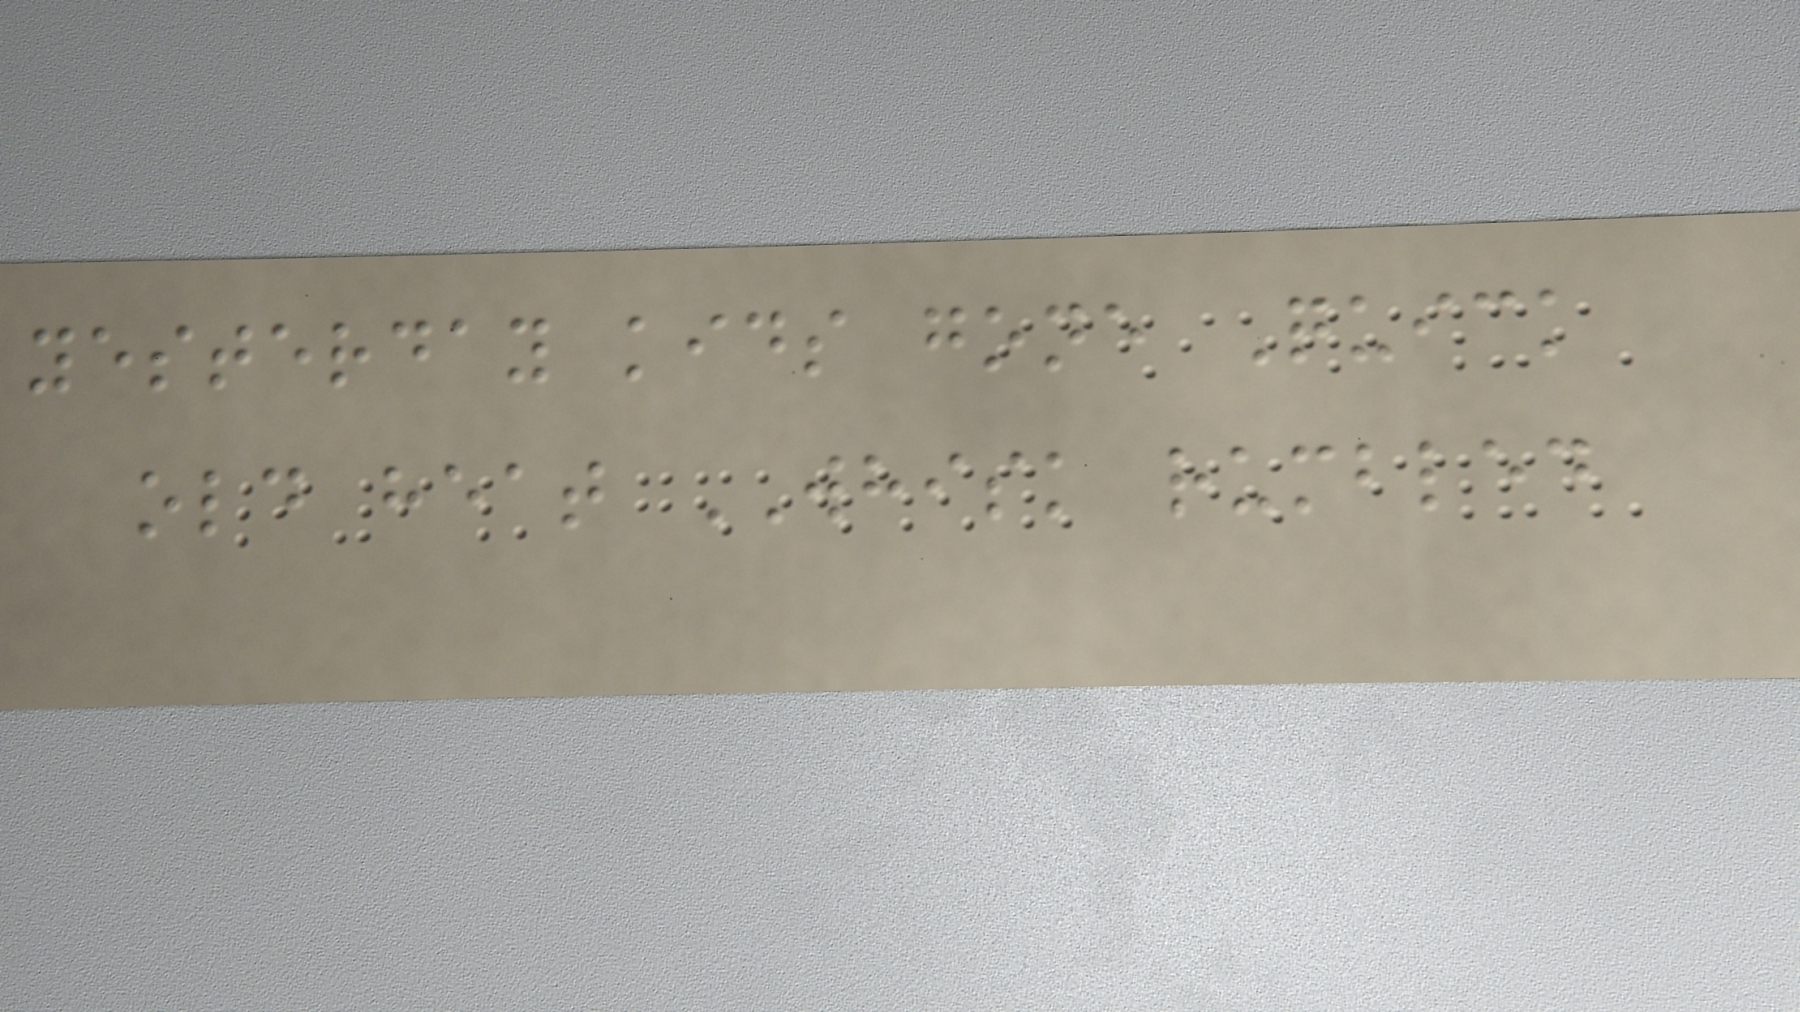yesterday kids gone Quick
old heat WHISK rumbled
